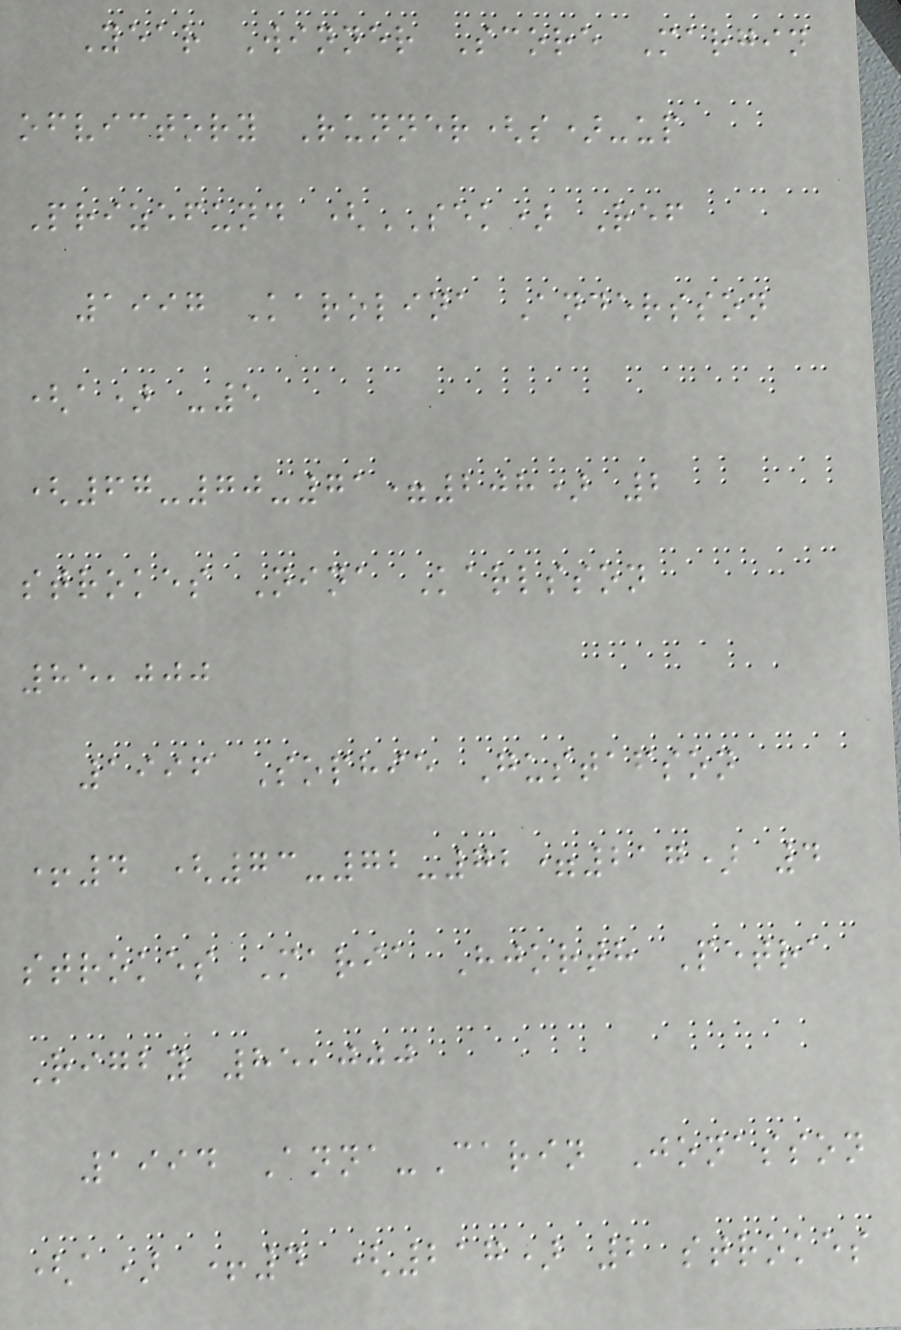Year Winner Score Margin
ofvictory Runner(s)-up
Prizefund (SEK) Ref
1997 Karolina Andersson
(a) -5
(67-70-71=208) 2
strokes Nina Karlsson
85,000
1996 Sophie Gustafson
+4 (73-72-72=217) 4
strokes Maria Hjorth Petra
Rigby 85,000
1994 Anna-Carin Jonasson
(a) +4 (217) 2 strokes
